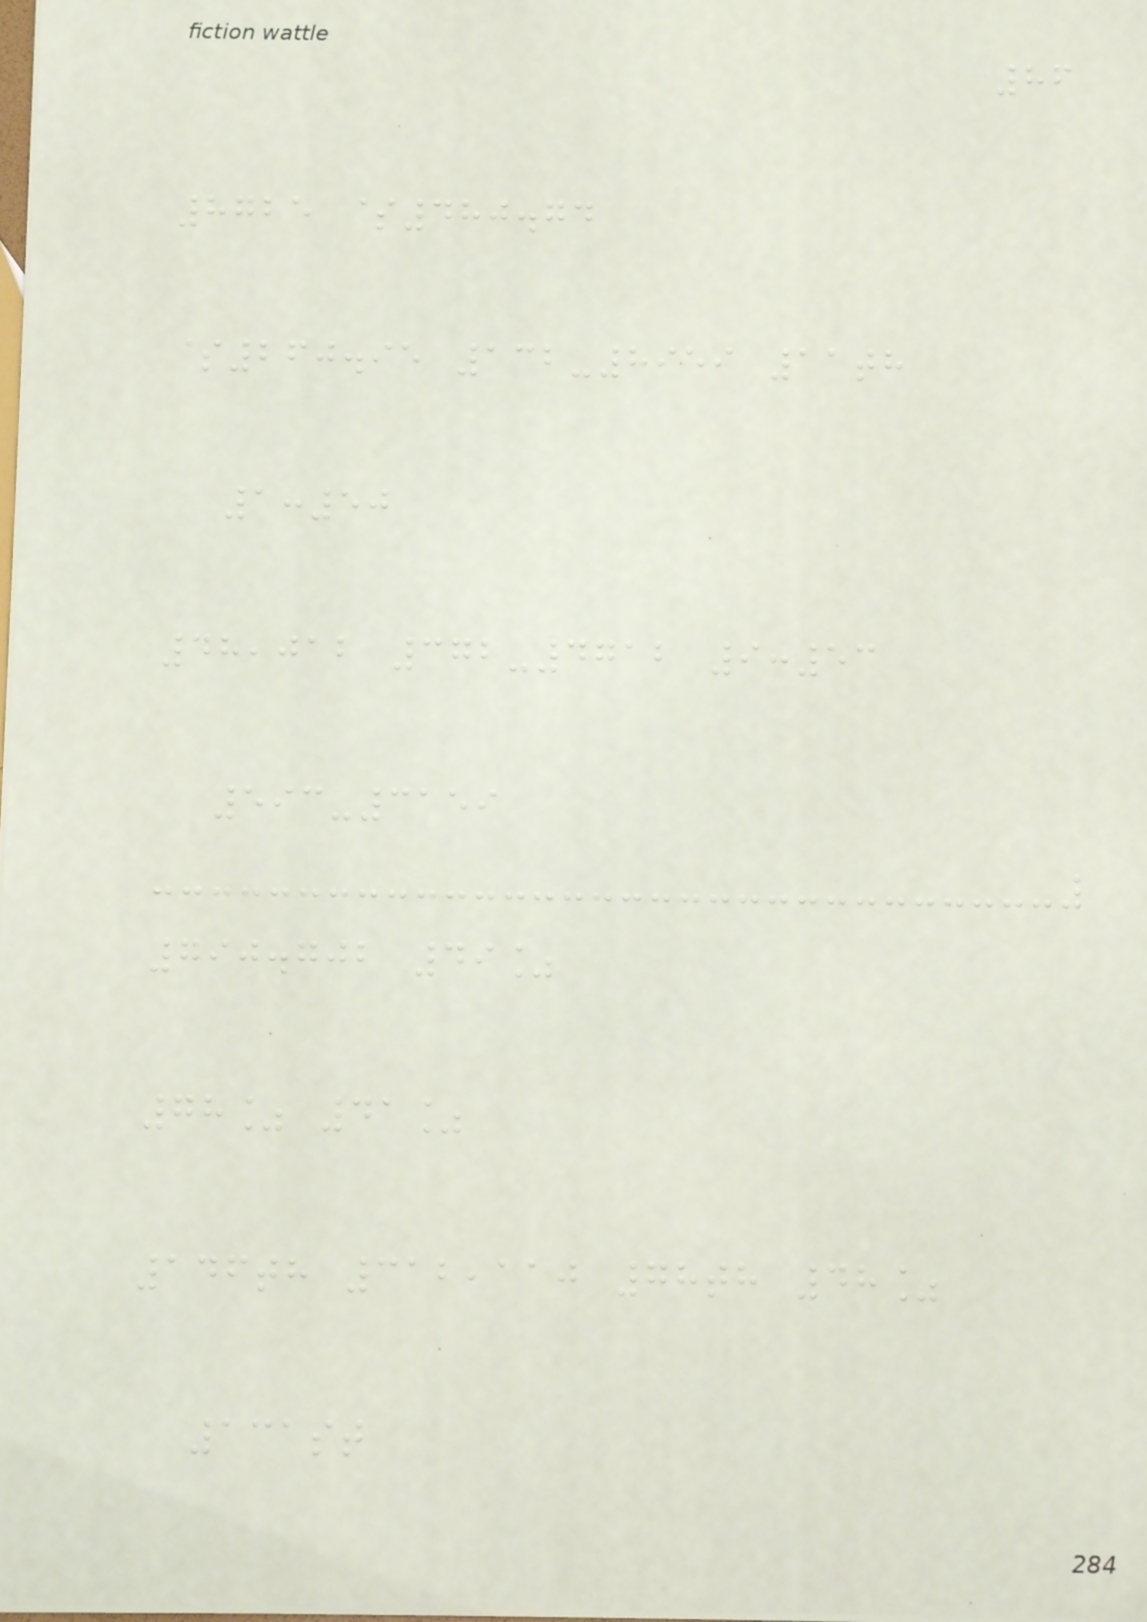86
8725 $480.74
$260.95 132-8959 11th
1:50
48,012 372-4712 9:53
593-3159
790.702 49%
78% 41%
146th 312,110 78th 48%
131st
